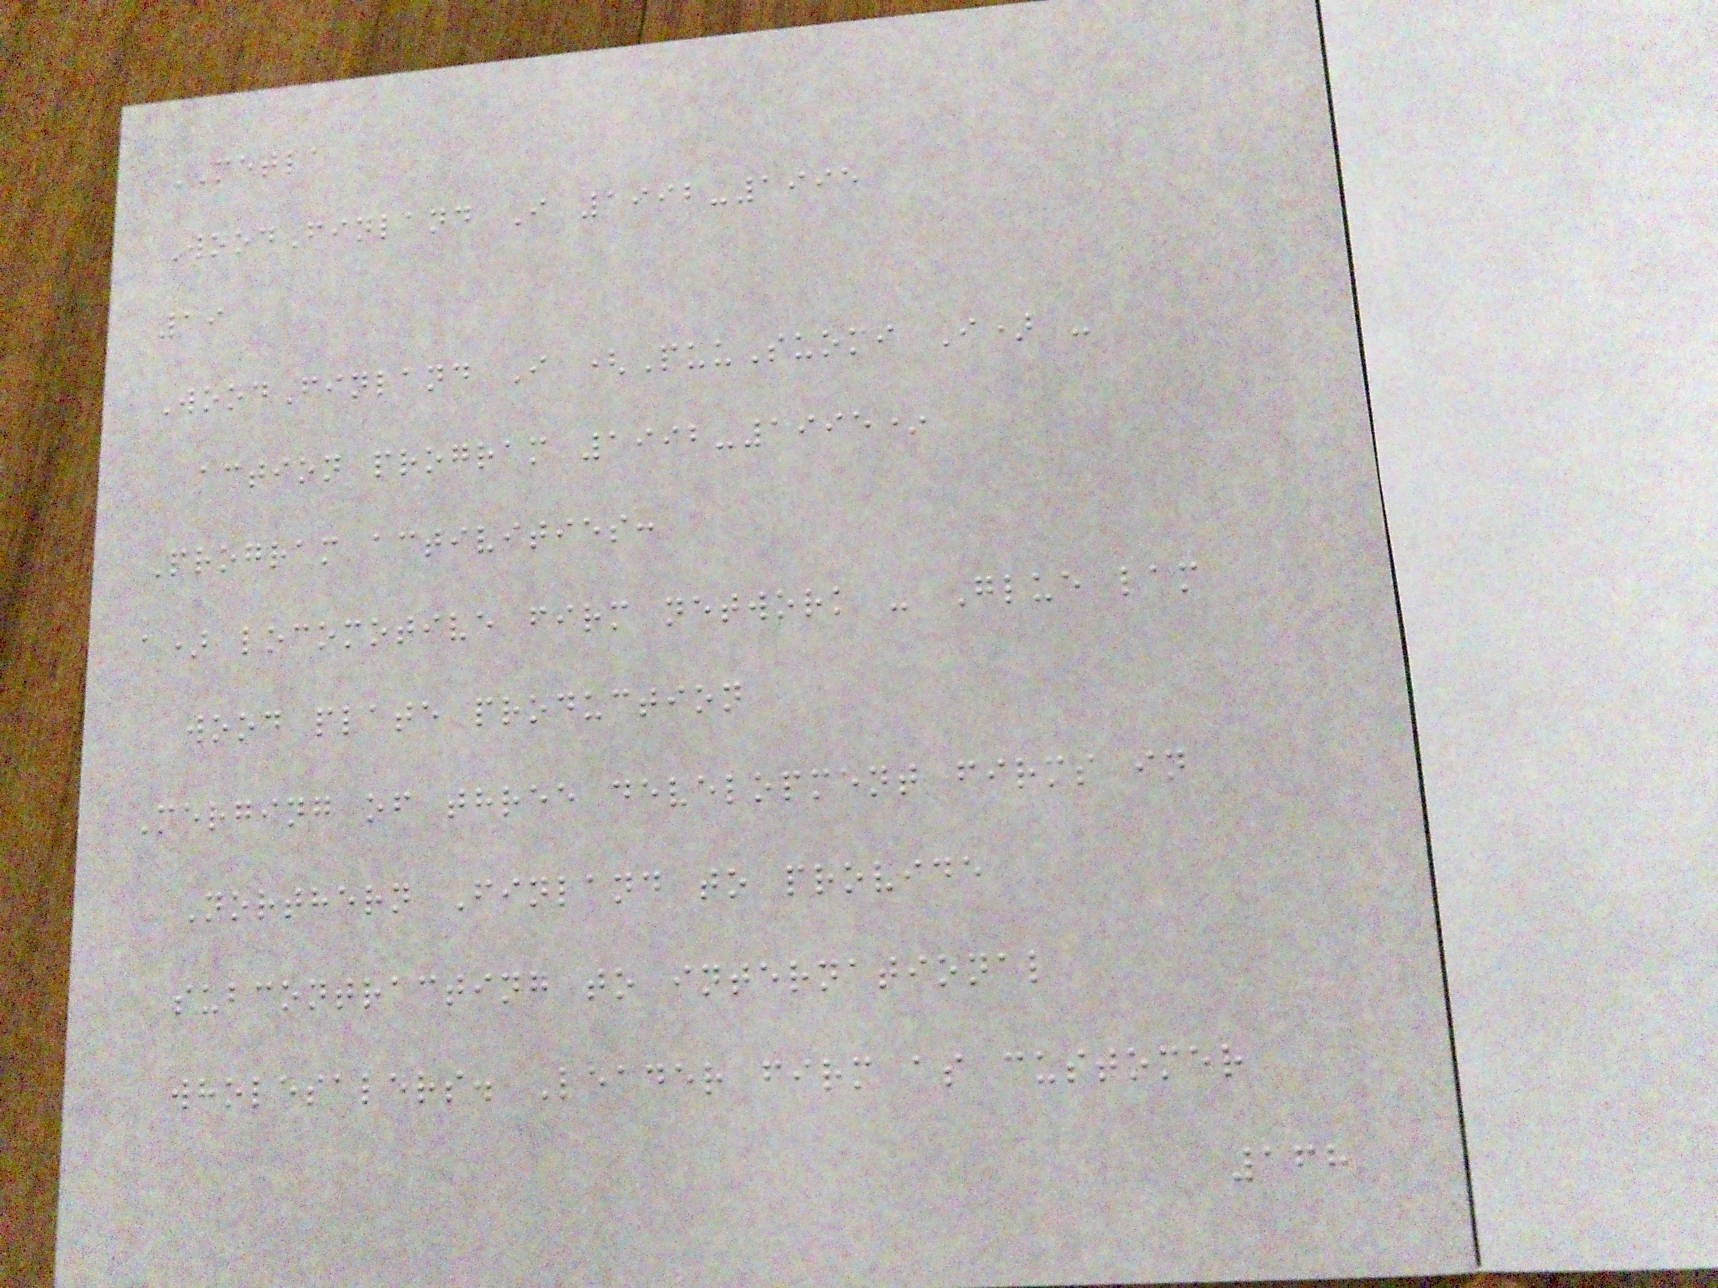METLA
WoodFinland I 1992-1995
19
WoodFinland I (PuuSuomi I) -
action program 1992-1995*
Program activities:
a) locomotive firm network - Glue lam
wood plate production
Merging of three development firms in
Northern Finland to provide
subcontracting to international
wholesalers. Leader firm as customer
168
